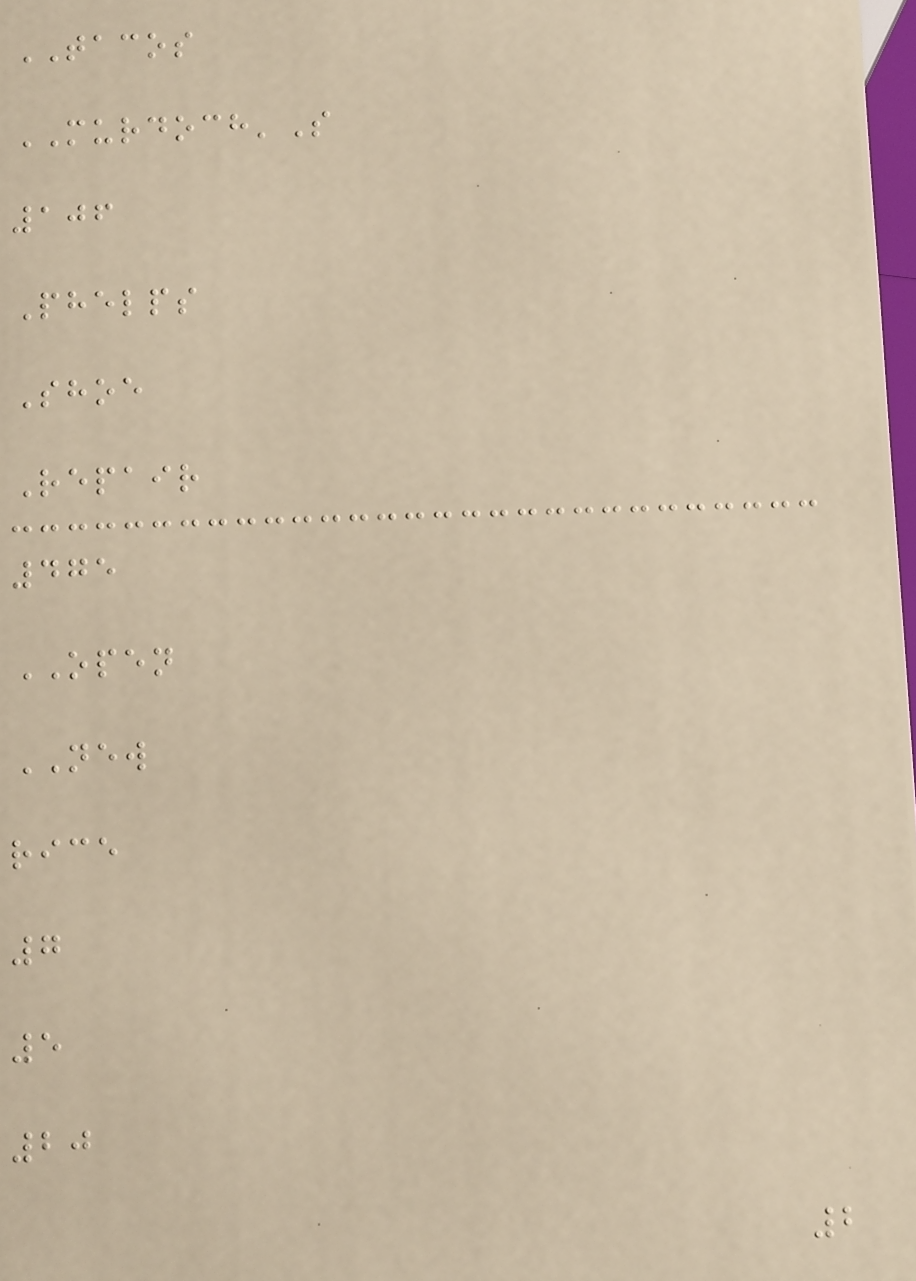TACOS
MURDOCH'S
106
Phelps
Shoe
Repair
475
OPEN
NEW
rice
7
5
20
2
